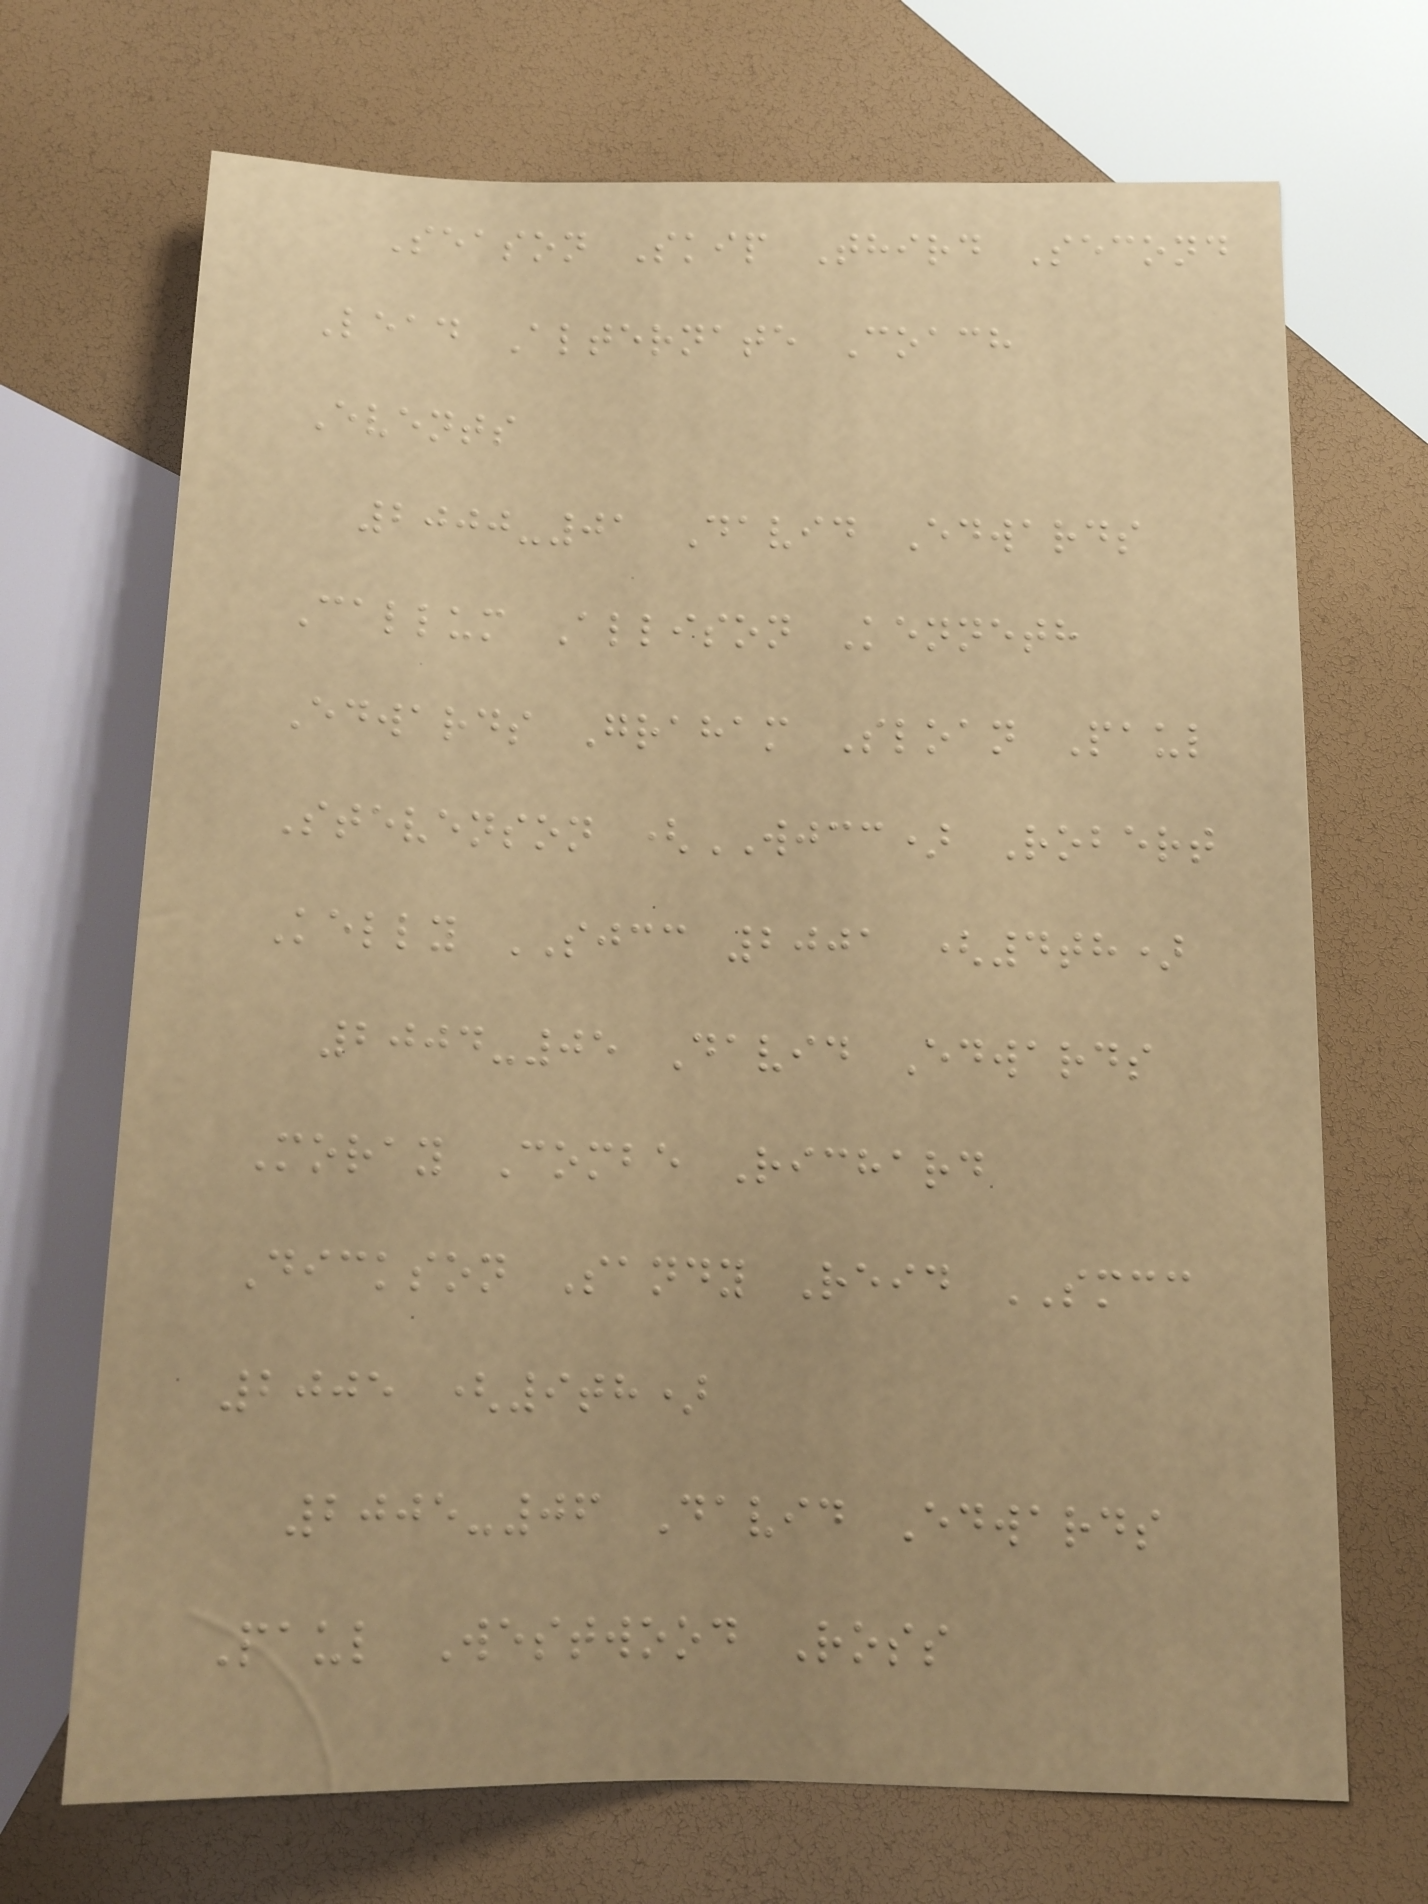Season Skip Third Second
Lead Alternate Coach
Events
2000-01 David Edwards
Callum Allison Kenneth
Edwards Graham Sloan Paul
Stevenson (WJCC) Robert
Kelly SJCC 2001 (4th)
2004-05 David Edwards
Moray Combe Richard
Dickson Sandy Reid SMCC
2005 (9th)
2005-06 David Edwards
Paul Westwood Ross
